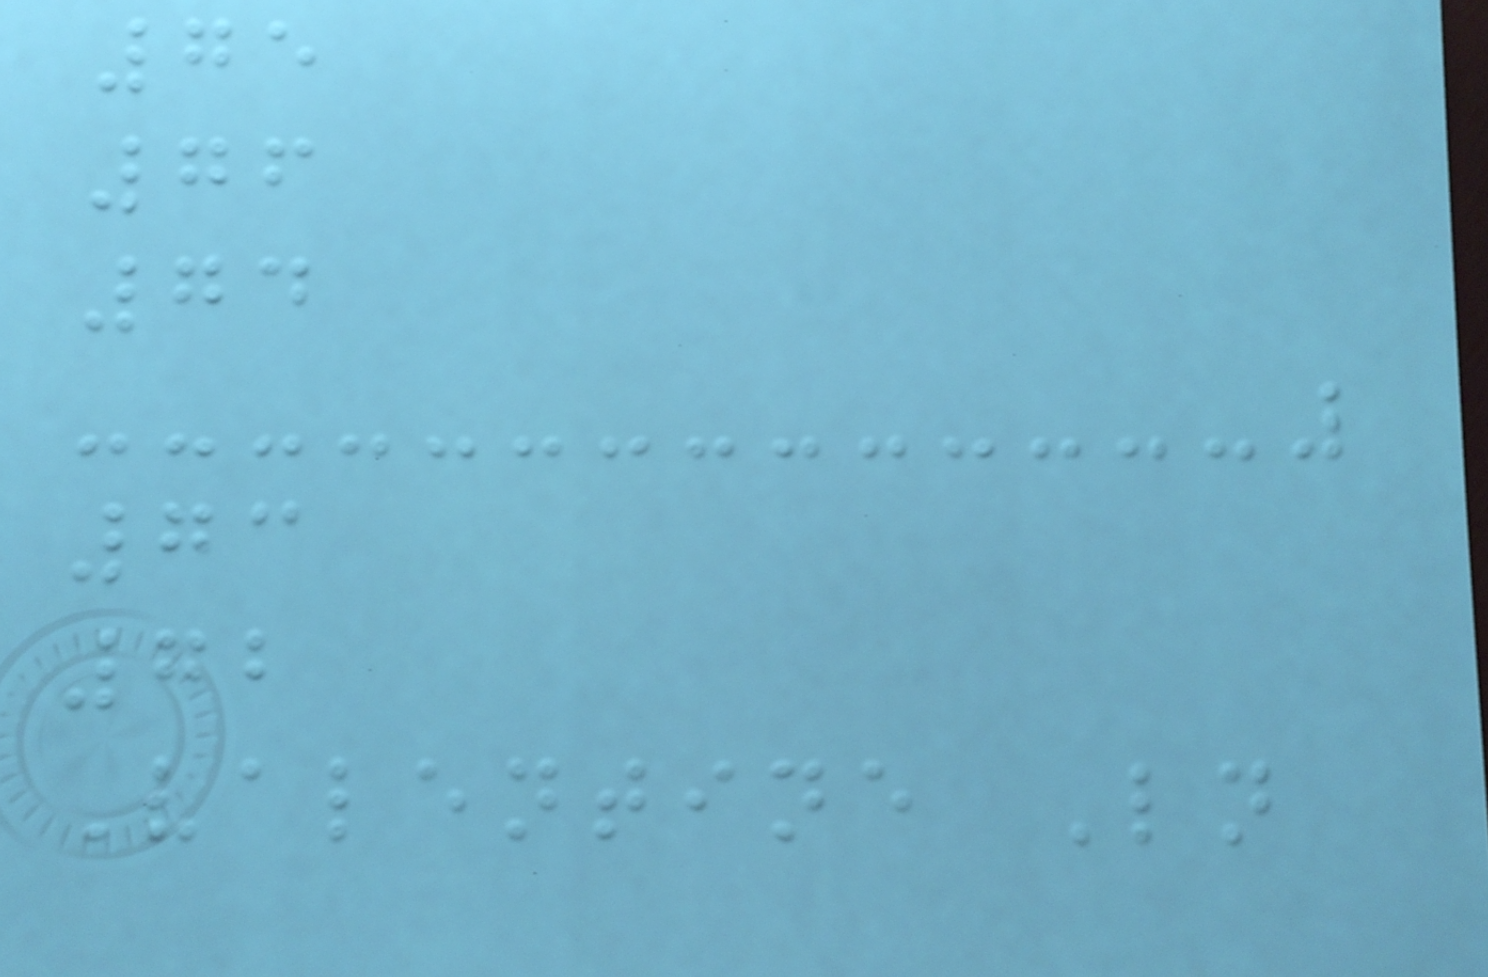75
76
74
73
72
Valentine Ln
